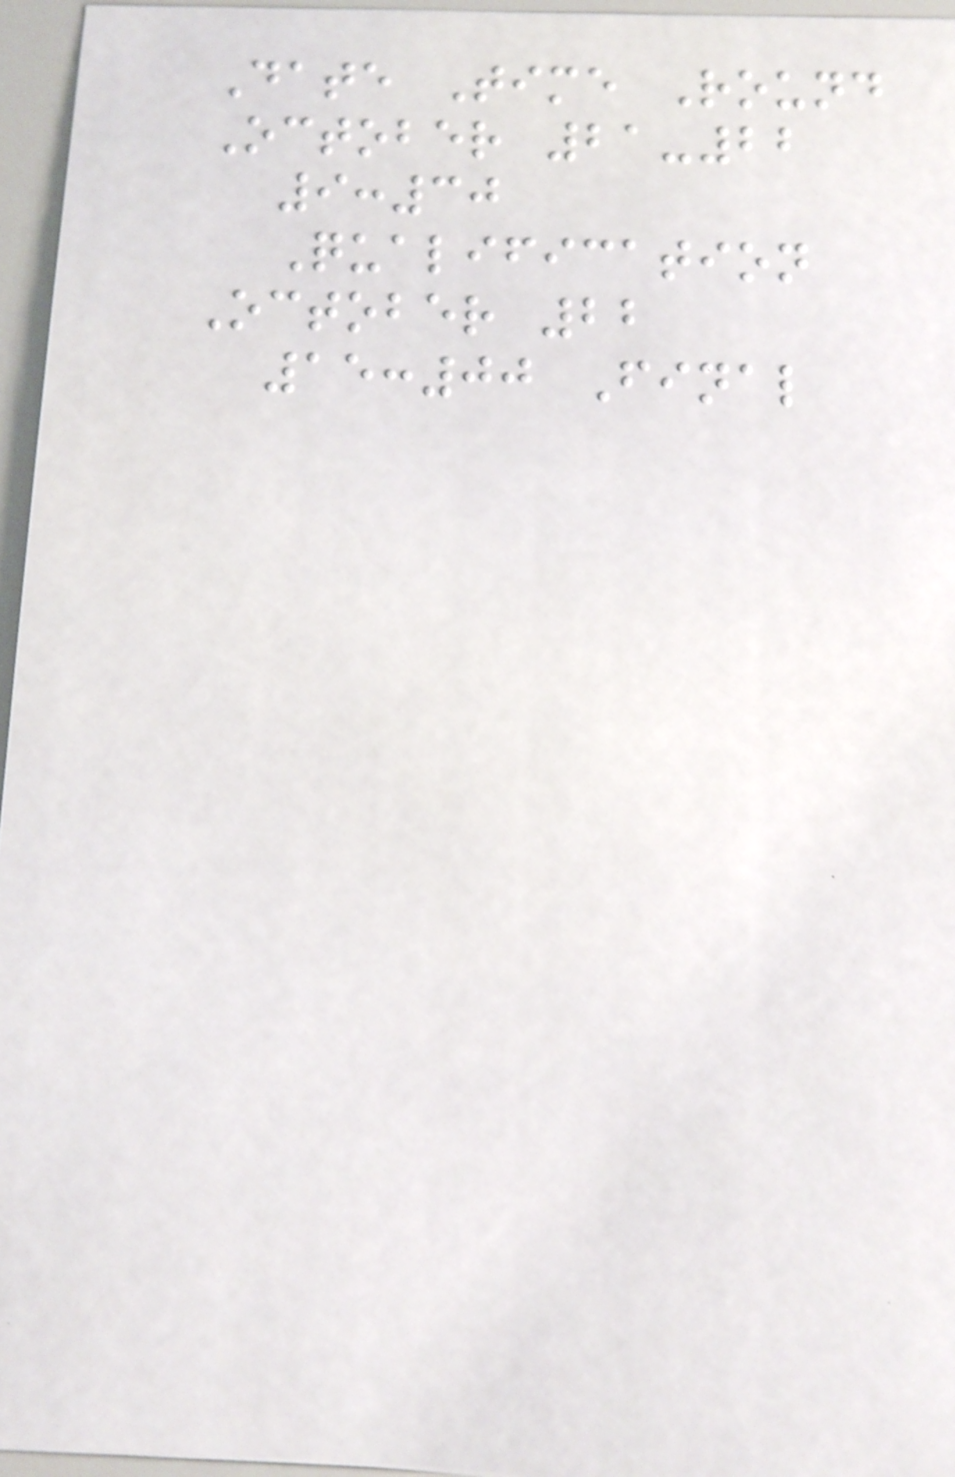Date Time Round
October 21-22
9:30
Qualification
October 22
15:00 Final
